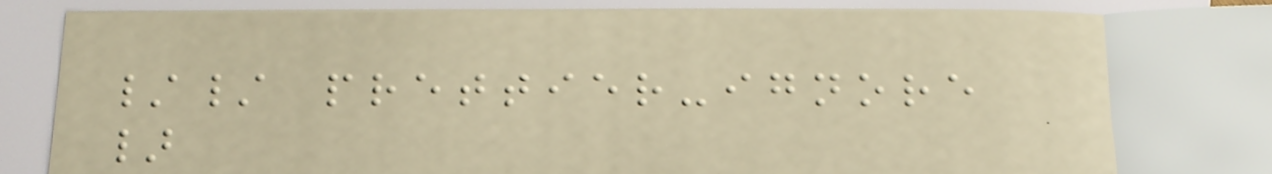// prettier-ignore
}
